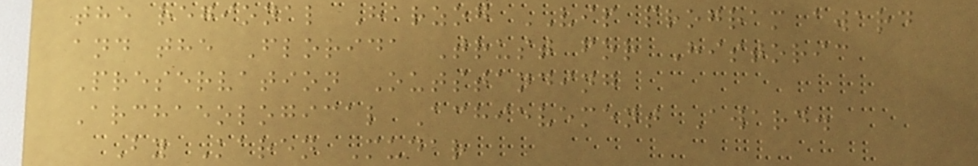the regional Harzog VIP program award
and the Florida Trust for Historic
Preservation Outstanding
Archaeological Achievement Award.
By Karen Mudar
